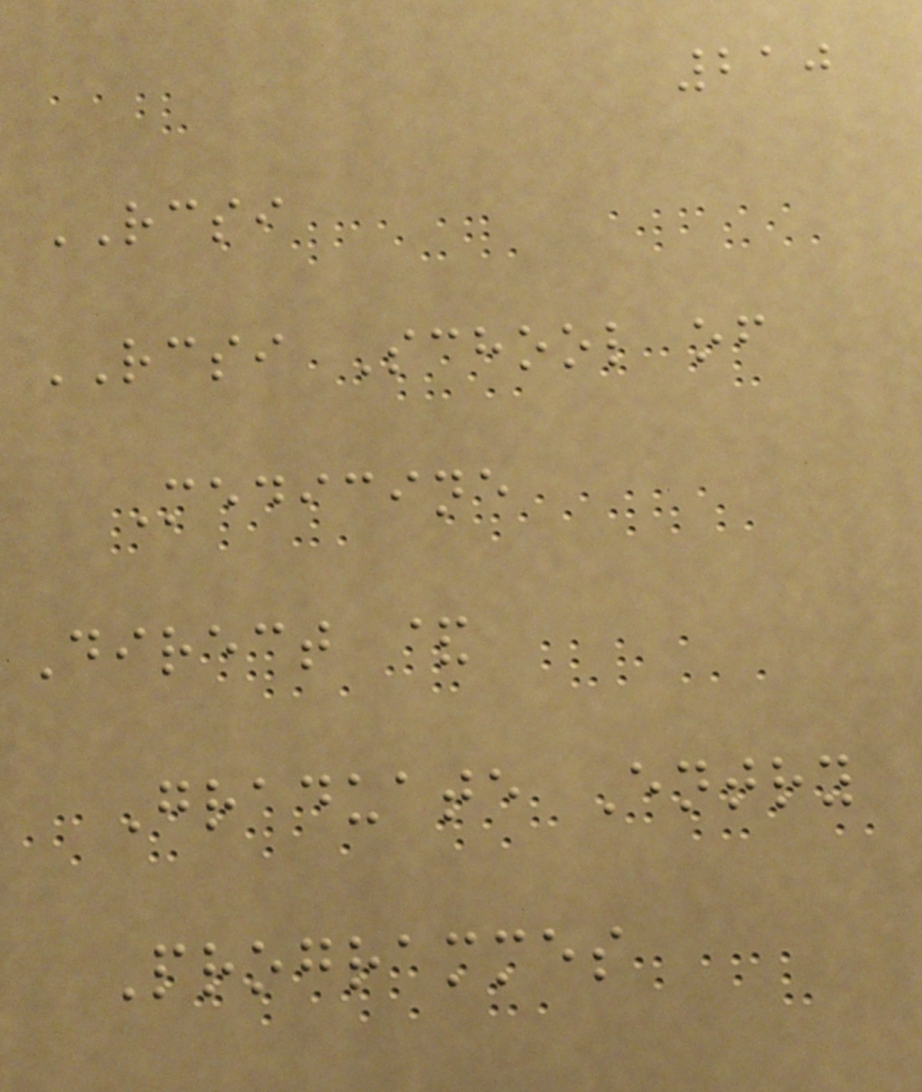210
RCSI
RCSI School of
Medicine
Direct &
Graduate Entry
Programmes
